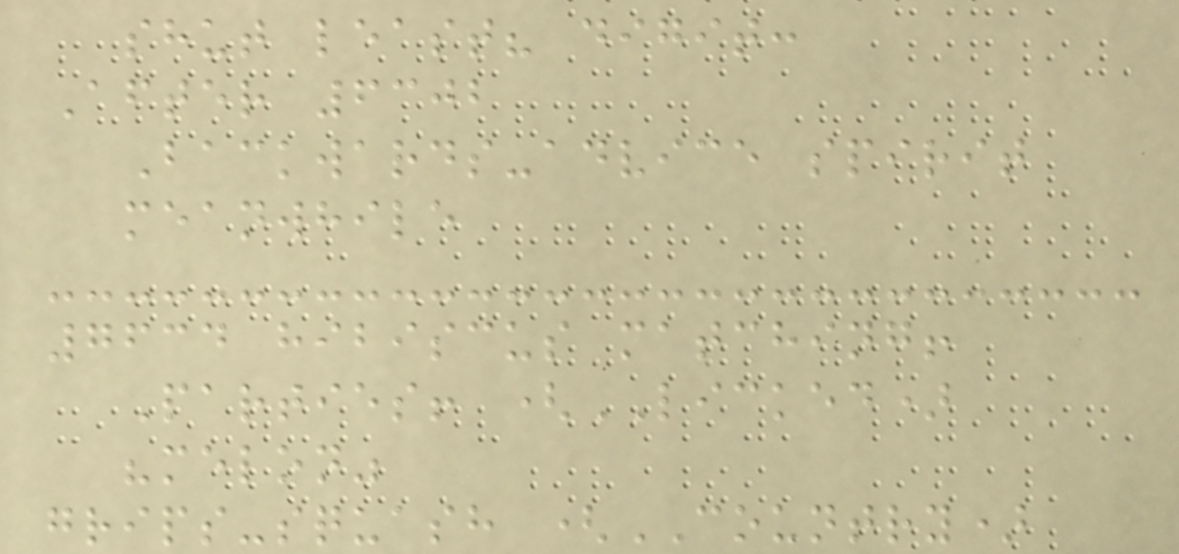shut least? digit:
After 6302
Backwards-advice spirit
meanwhile
7634 hibiscus matching!
Parties! (LICKED)
"melon"
grips-squash (COUNTRY)
